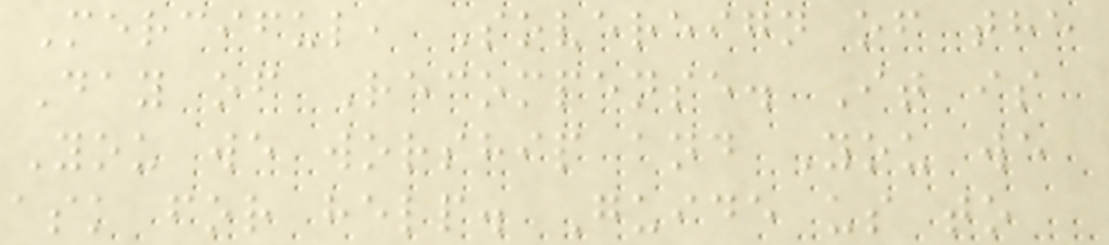Merciful, Sovereign of the
Day of Recompense. It is
You we worship and You we
ask for help. Guide us to
